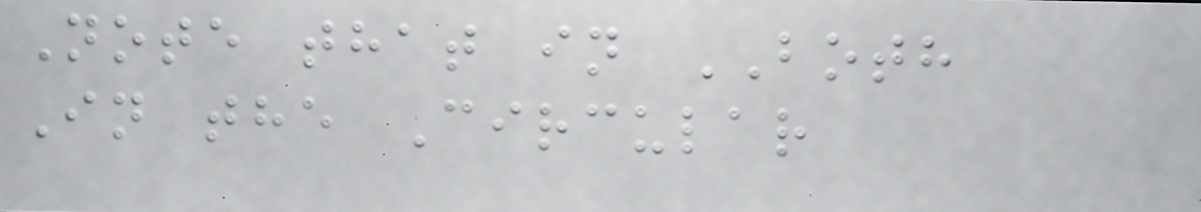Note that in BOTH
In the Circular
